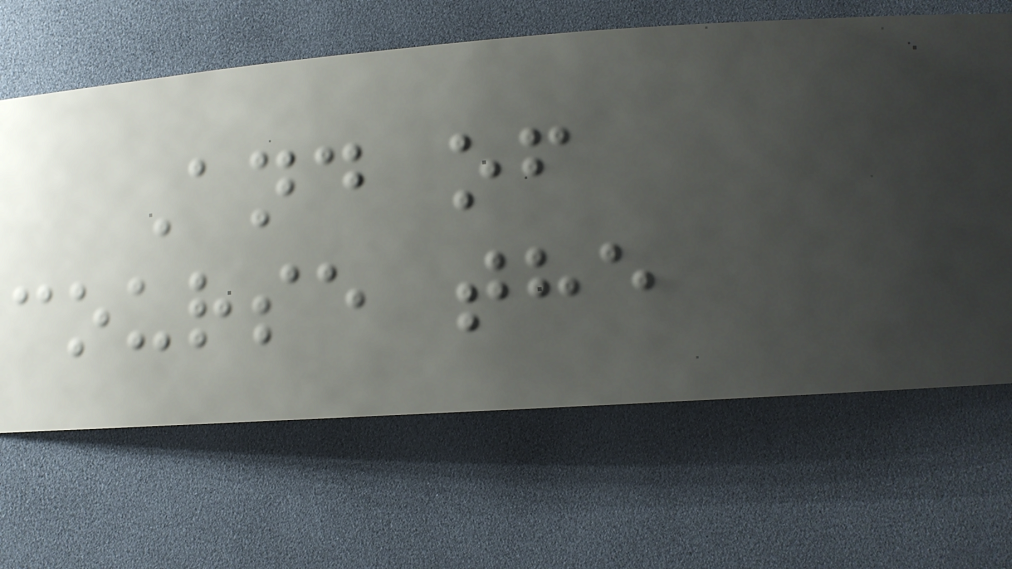And of
course the
